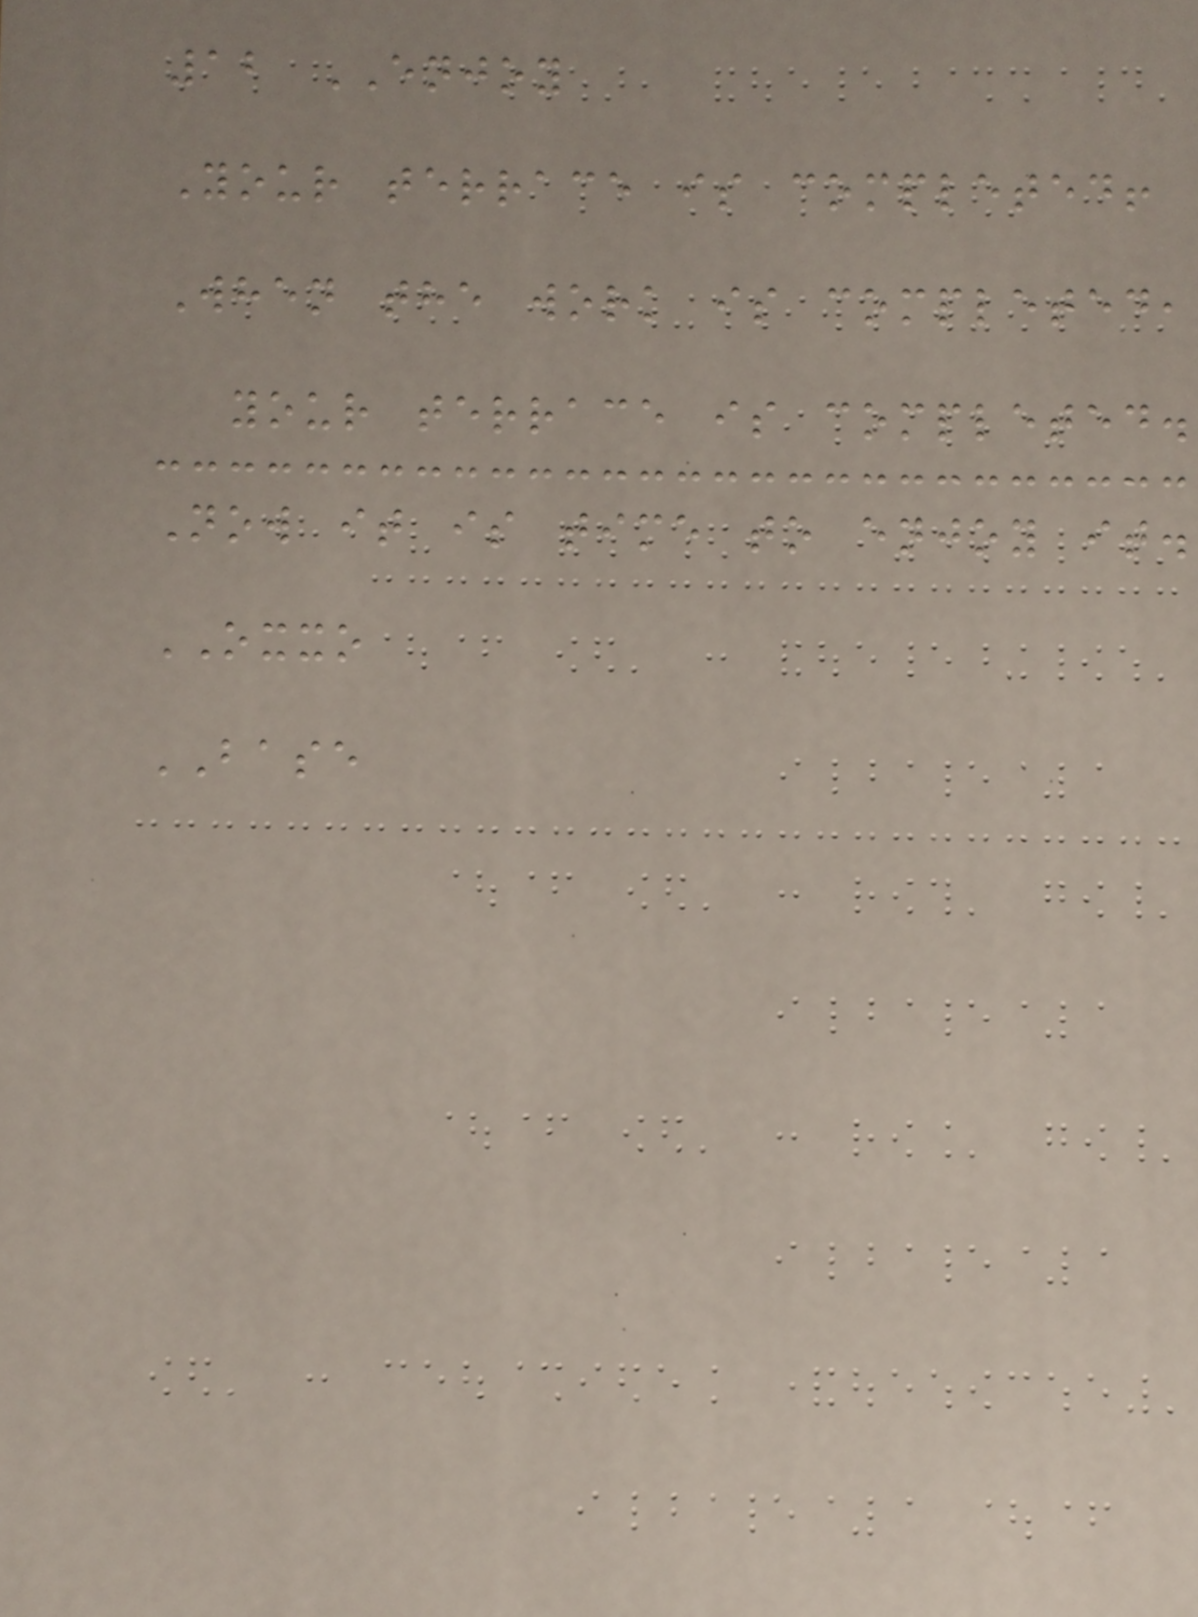12 ENJOY
Your terrace is completed!
When the work is completed,
your terrace is completed.
Now it is time to enjoy it.
OXXO
BASE
